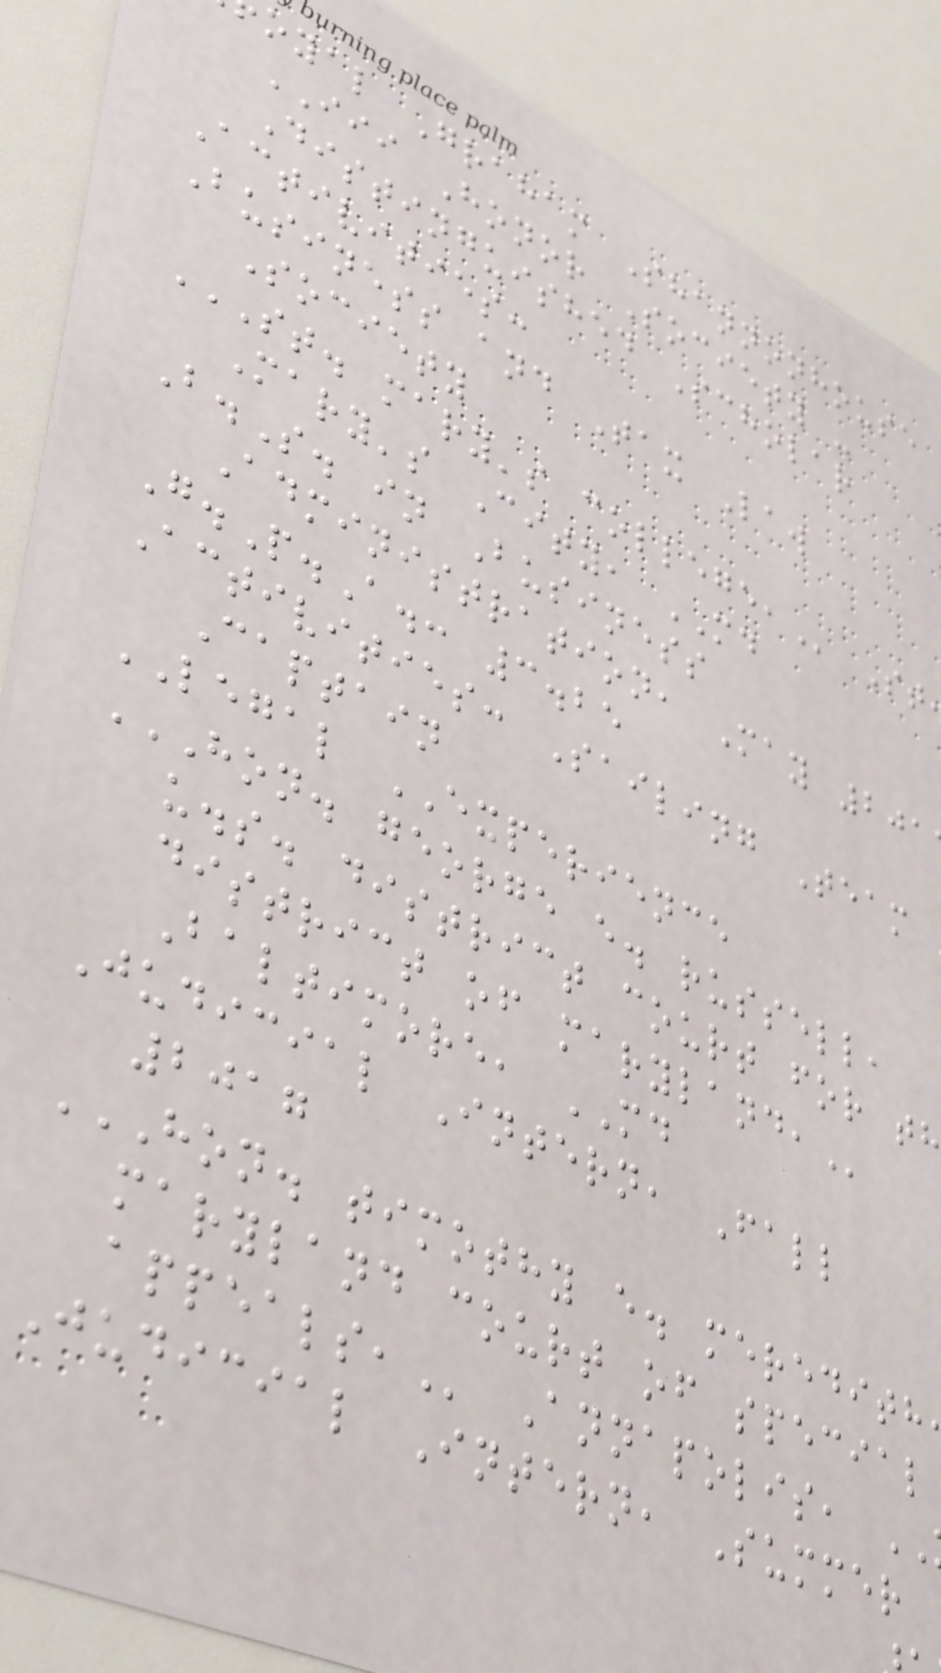oyal Graham Shannonhouse
III Honor Society -
Distinguished Scholar
Activities:
Business and Tax Law
Society
ST. MARY'S COLLEGE, St
Mary's City, MD
B.S. in Business
Administration, May 201
G.P.A.: 3.25
Activities: Sailing Team
Captain
LEGAL EXPERIENCE
HON. GEORGE E. RUSSELL,
u.s. district court for
district of
Baltimore, MD
Judicial Intern, Fall
2017
maryland court of special
Annapolis,
Judicial Intern, Summer
